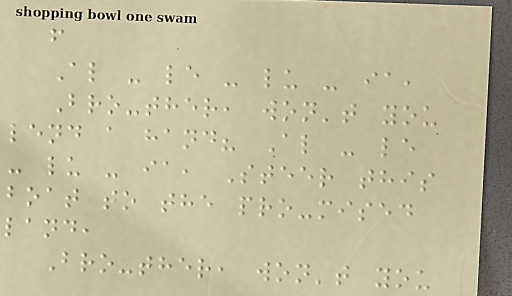f
Al - le - lu - ia,
Bro-ther, won't you
lend a hand? Al - le
- lu - ia, Steer this
boat to the pro-mised
land,
Bro-ther, won't you
